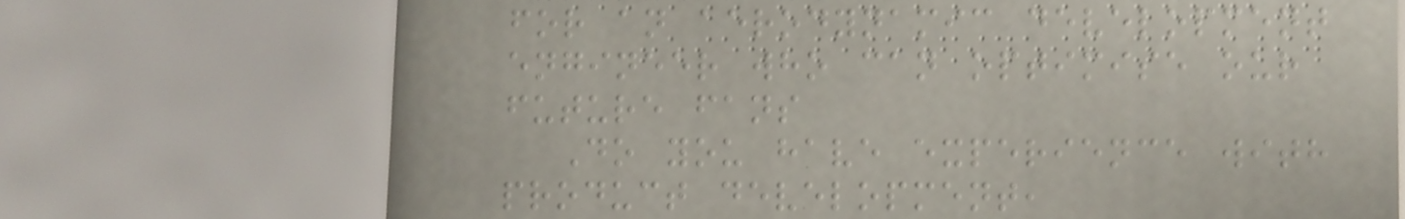for an aerodynamic development
engineer who can optimise our
future fans
Do you have experience with
product development,
